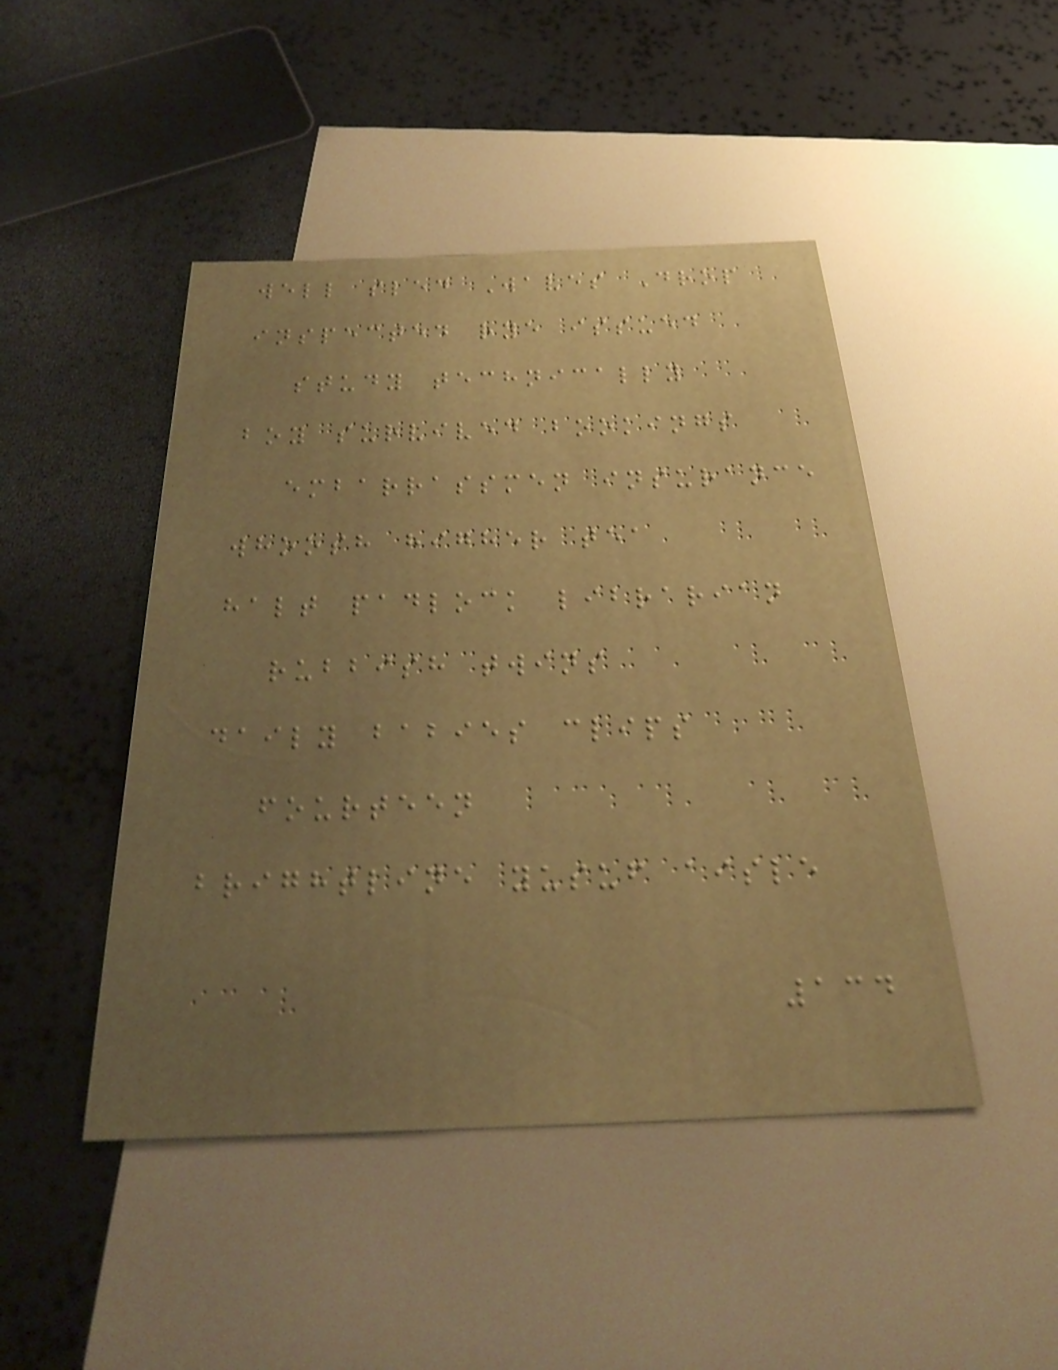well sled Waves Drop
inspected rye issued
study technically
boy survived bookings
embarrassmen insurance
whoosh higher tea
halt padlock librarian
rubbish twins
daily babies clips
fourteen
brightline yusuf aisle
134
